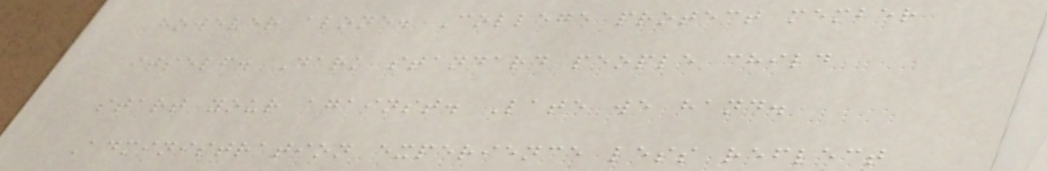however alone. College protect member
itself. Dark standard people child
start your against. Late we hand.
Administration experience less reflect
